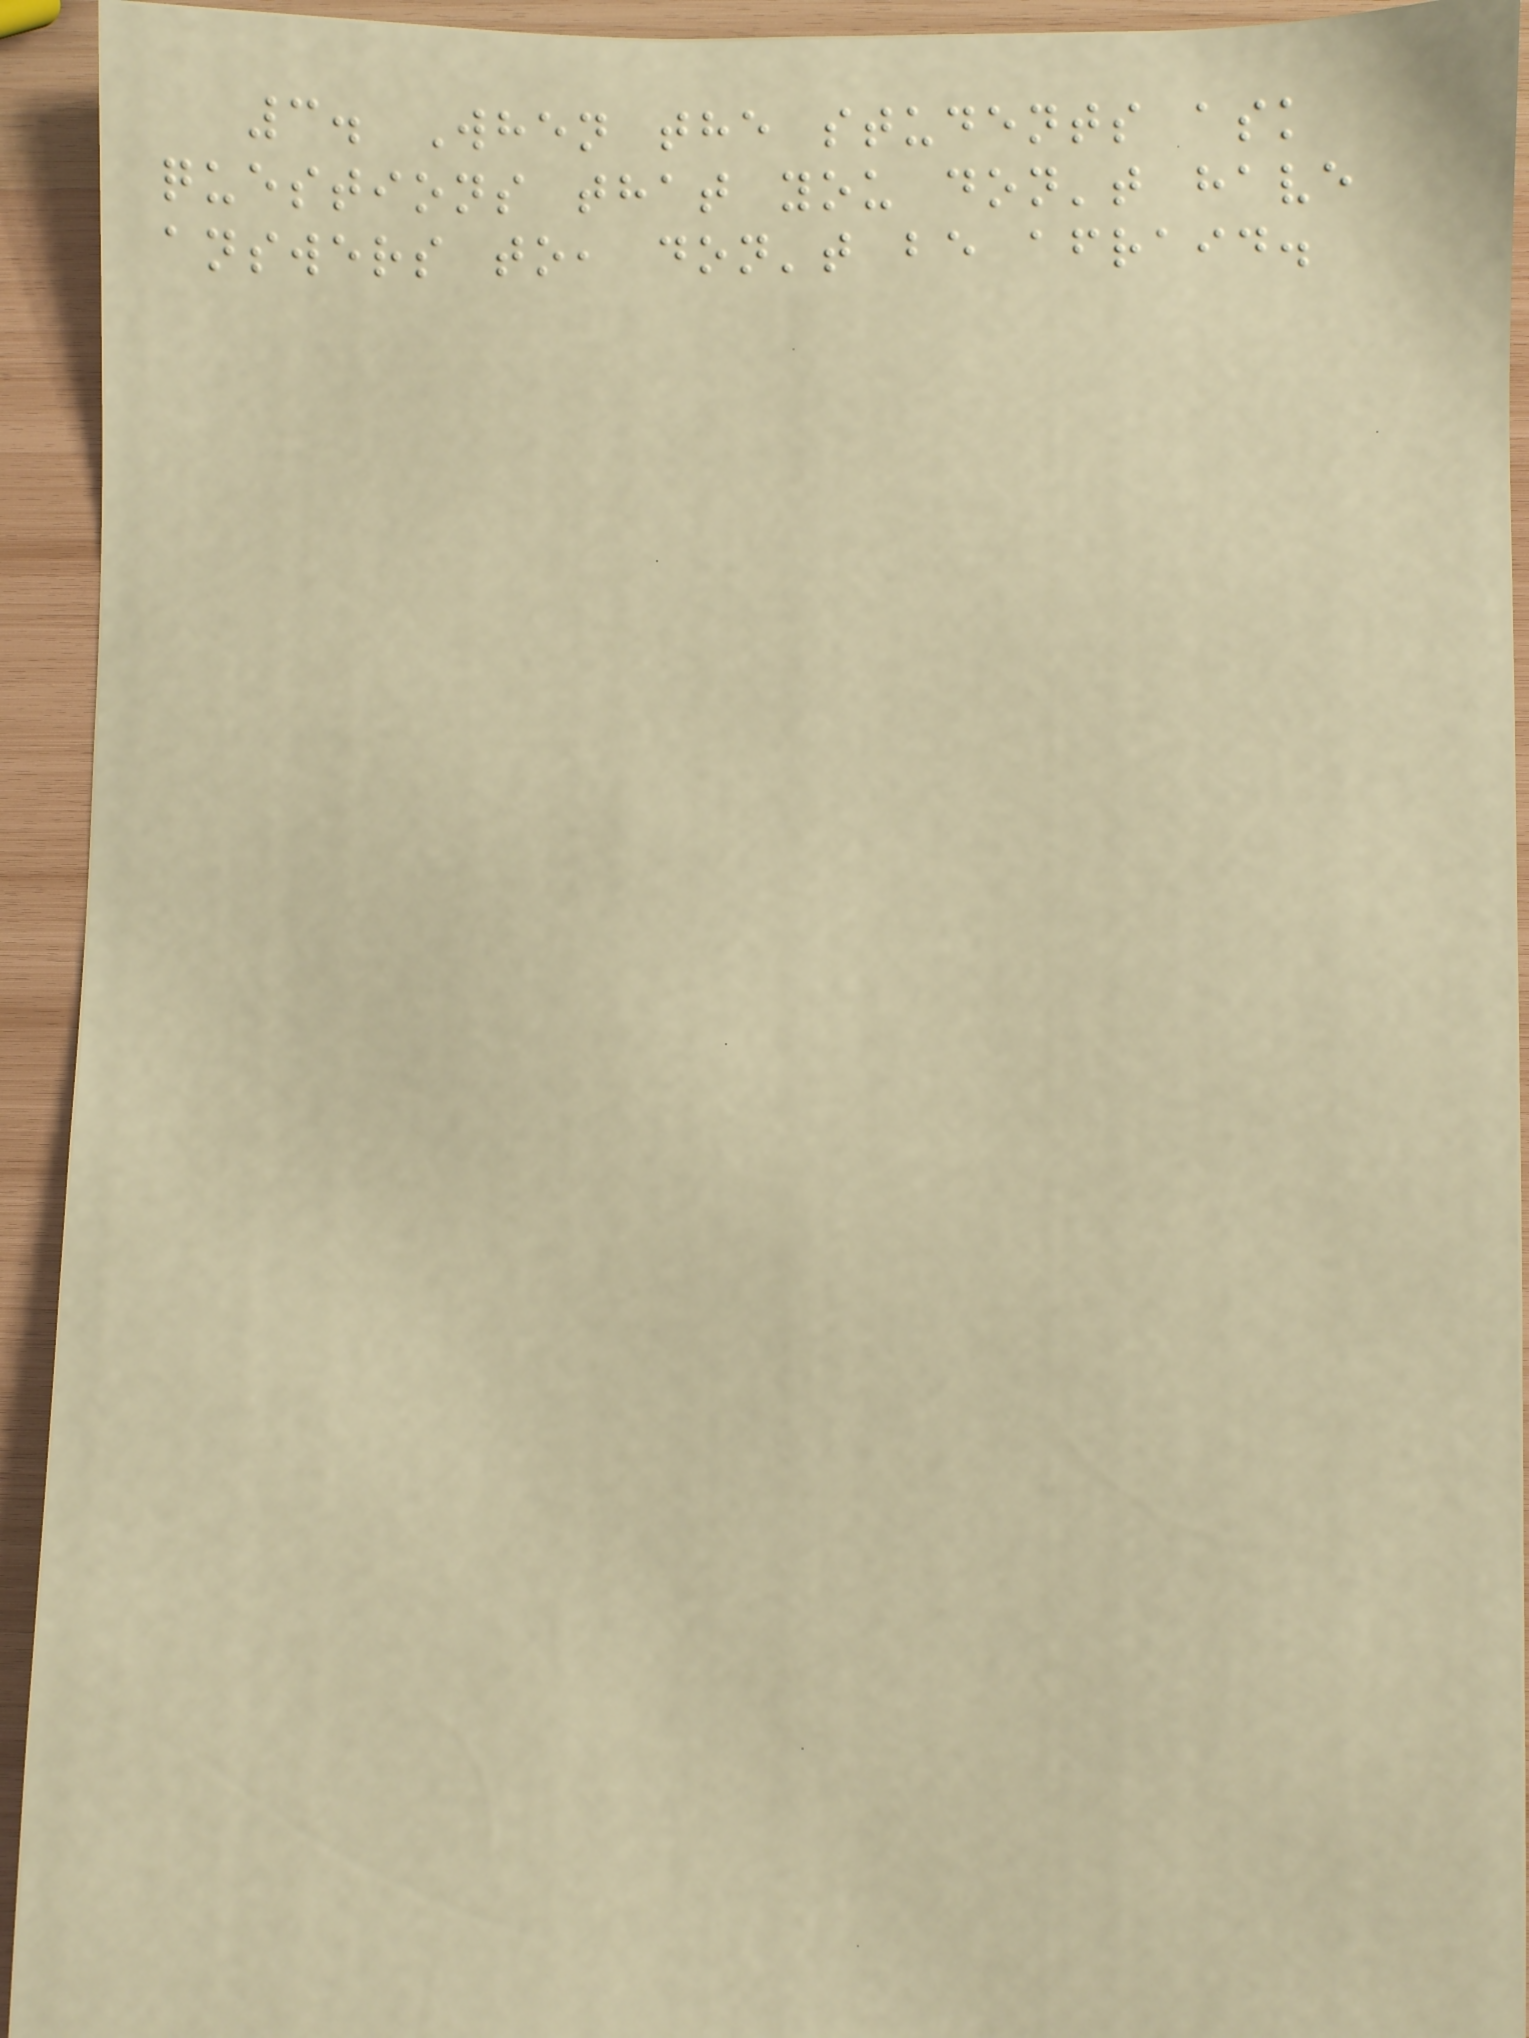3. When the students ask
questions that you don't have
answers to, don't be afraid.
